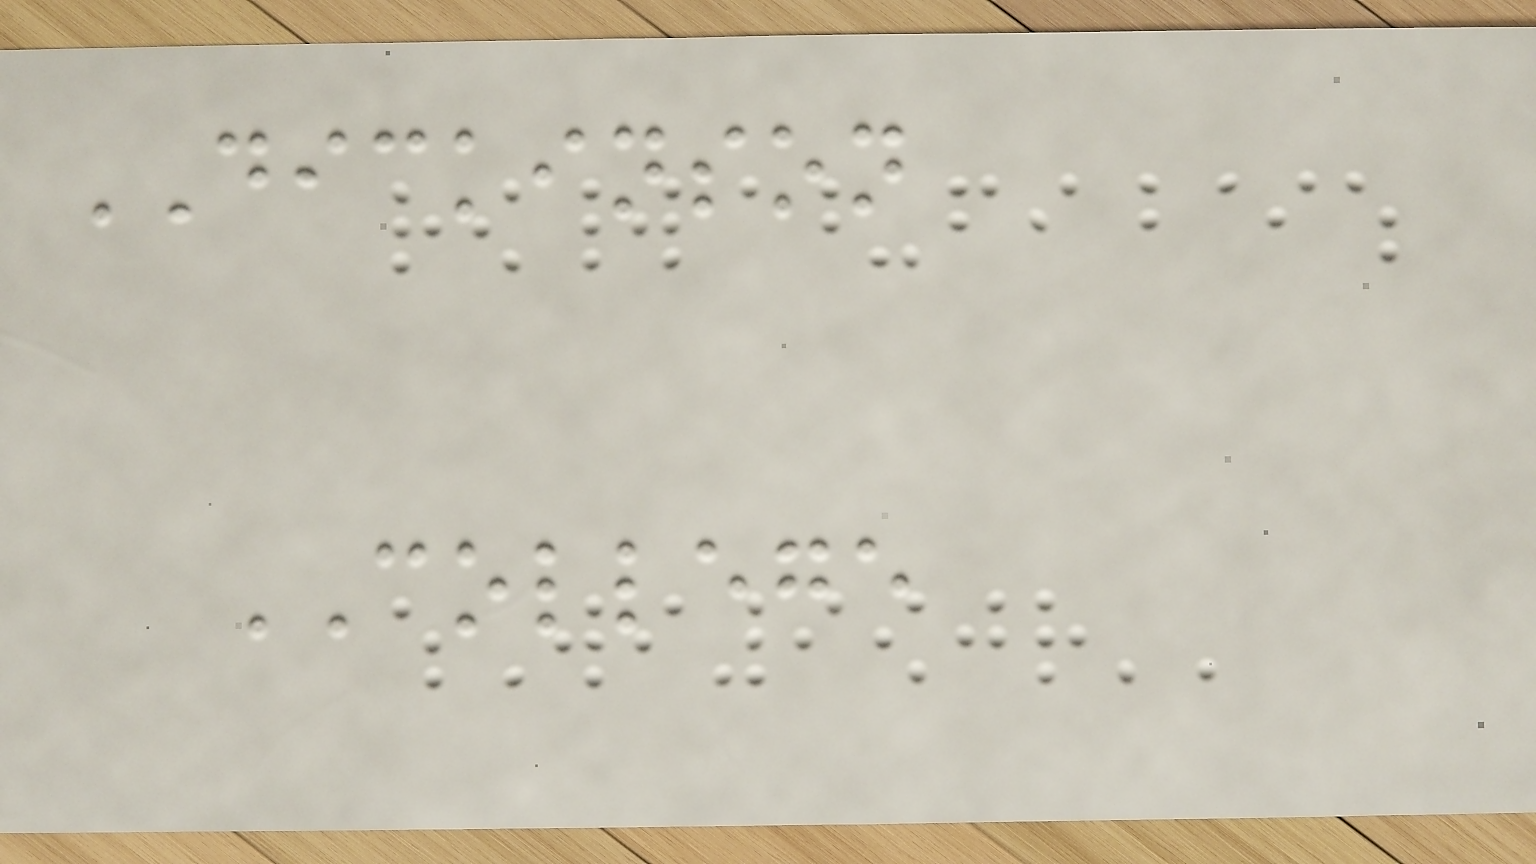DICKINSON
COLLEGE
